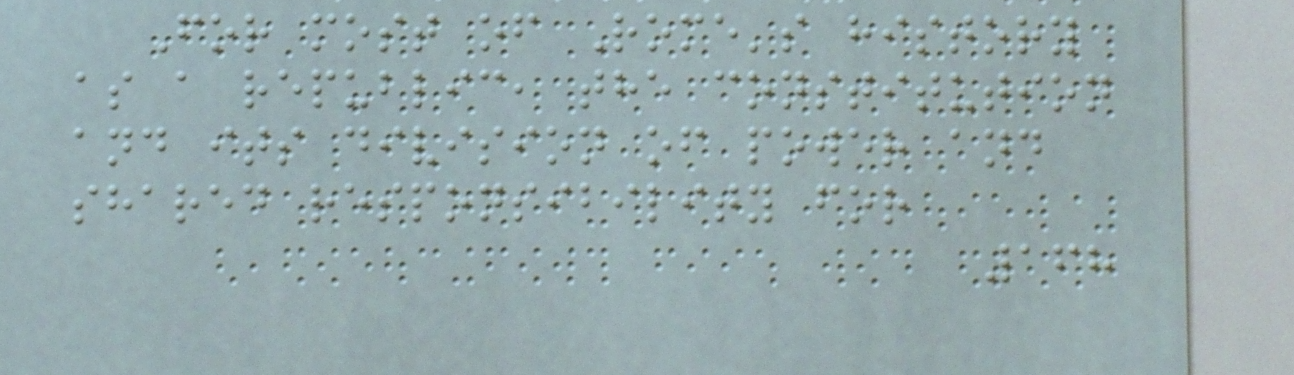For most of Rome's history
as a republic, the constitution
and its division of power and
shared responsibility for
168
